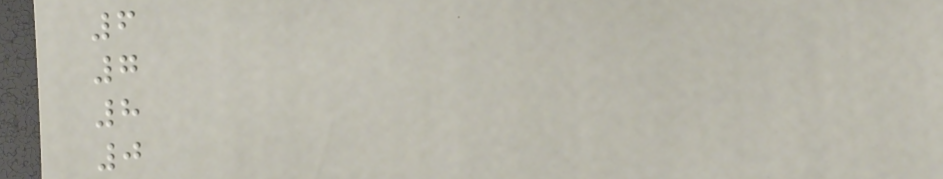6
7
8
0
